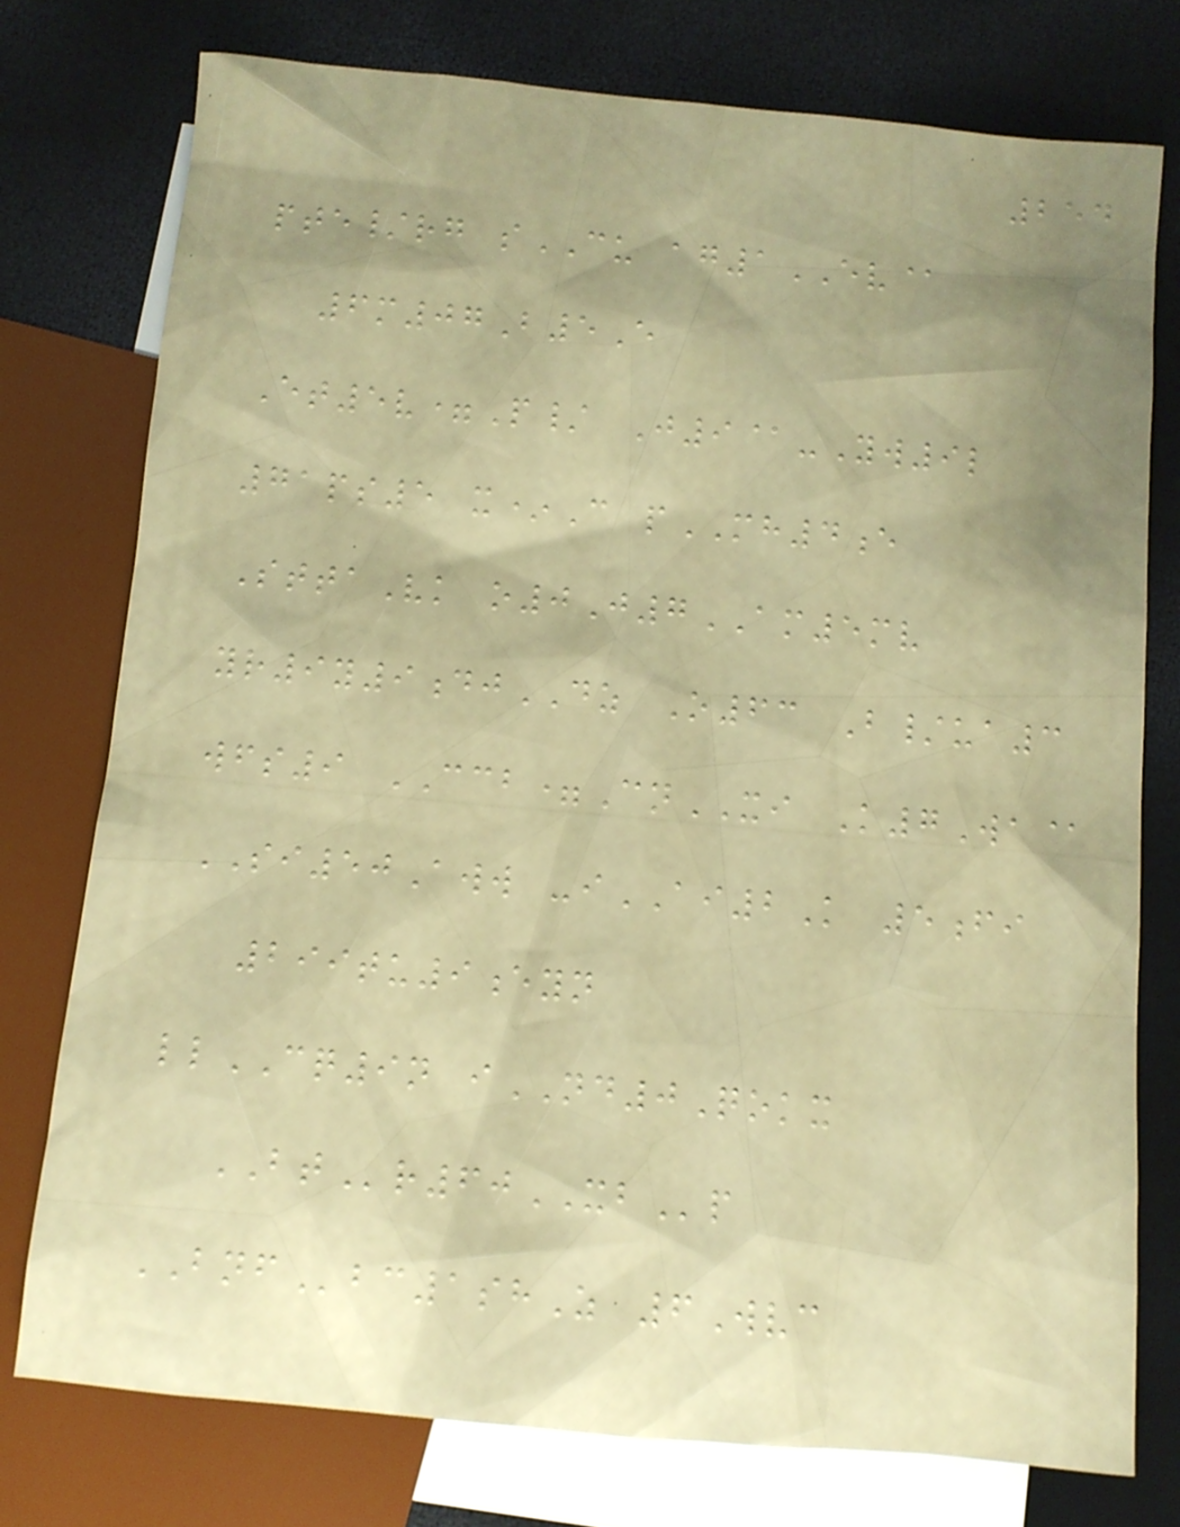254
pte/rg sCU ag1EV@
6m07B5E
Et5v=P/ J9@-Yw9l
71ps5 x*C pMH4e
SttaVk o0J7AM5mv
yr9y9djDZ O63 B/ua3
wfs9 CCB=CnXI K7Wa@
SI50Aww -iAI2K 5fi
299tu9eyn
llCQ9n iND0Qokx
BTr60XBp
BNFbc1shZ 6Wvc
